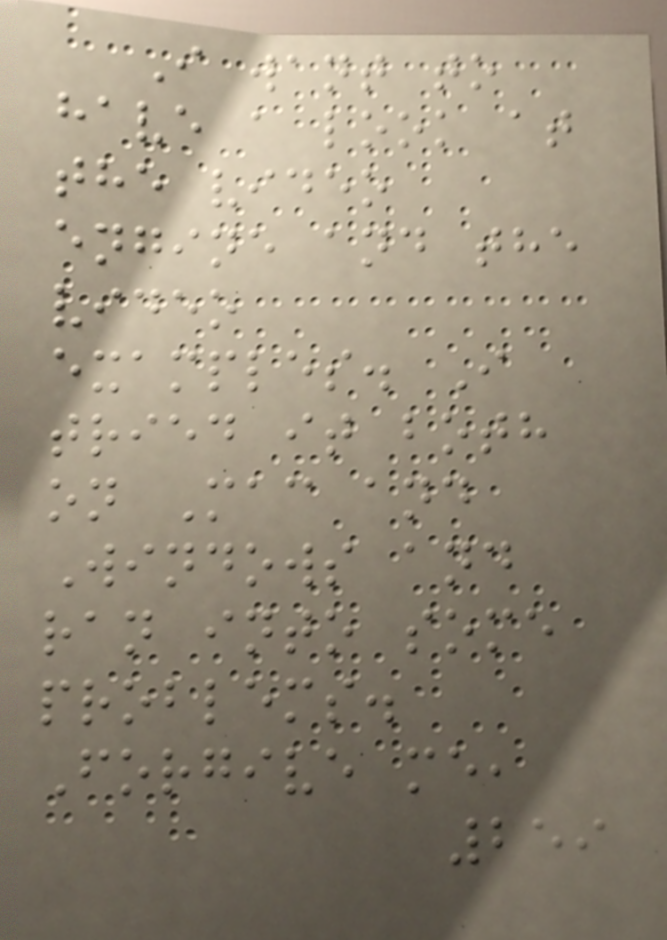I want to
have a look at
the video
engine and the
video
examples. I
tried it both
on Mac and
Windows and
ran into some
problems.
Forgive me,
259
